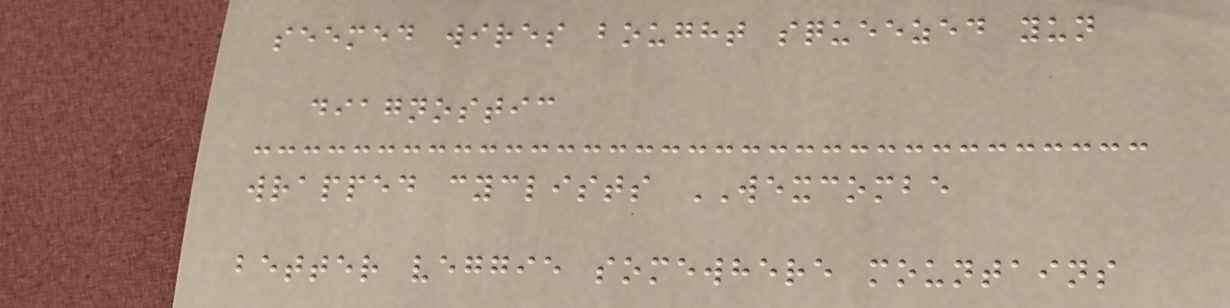seemed wires bought squeezed yun
diagnostic
wrapped cyclists WEXCOMBE
better veggie somewhere mountains
